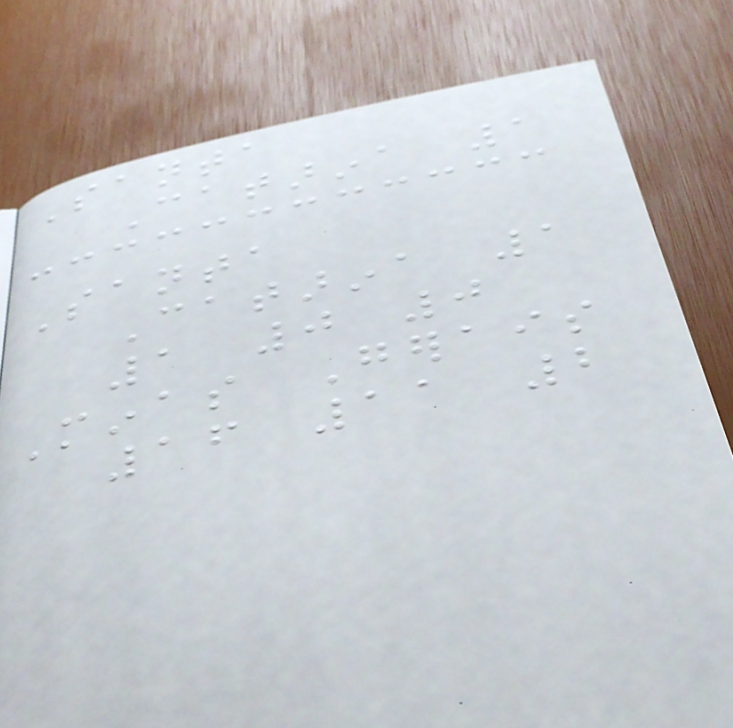Santa
Catarina 1
Santa
Catarina 1
1 0 0
Minas Gerais
16 11 2
